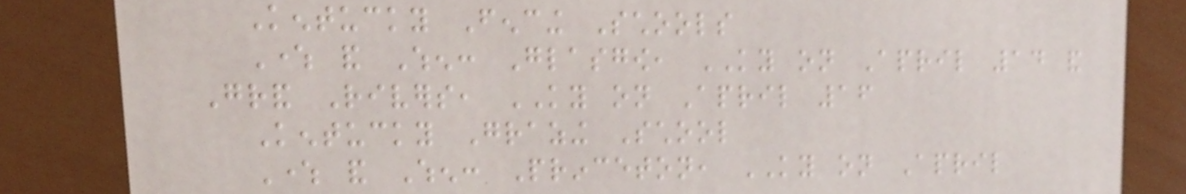Kentucky Fencing Schools
Where and When: Glasgow, KY on April 14 and
Grand Rivers, KY on April 16
Kentucky Grazing School
Where and When: Princeton, KY on April
